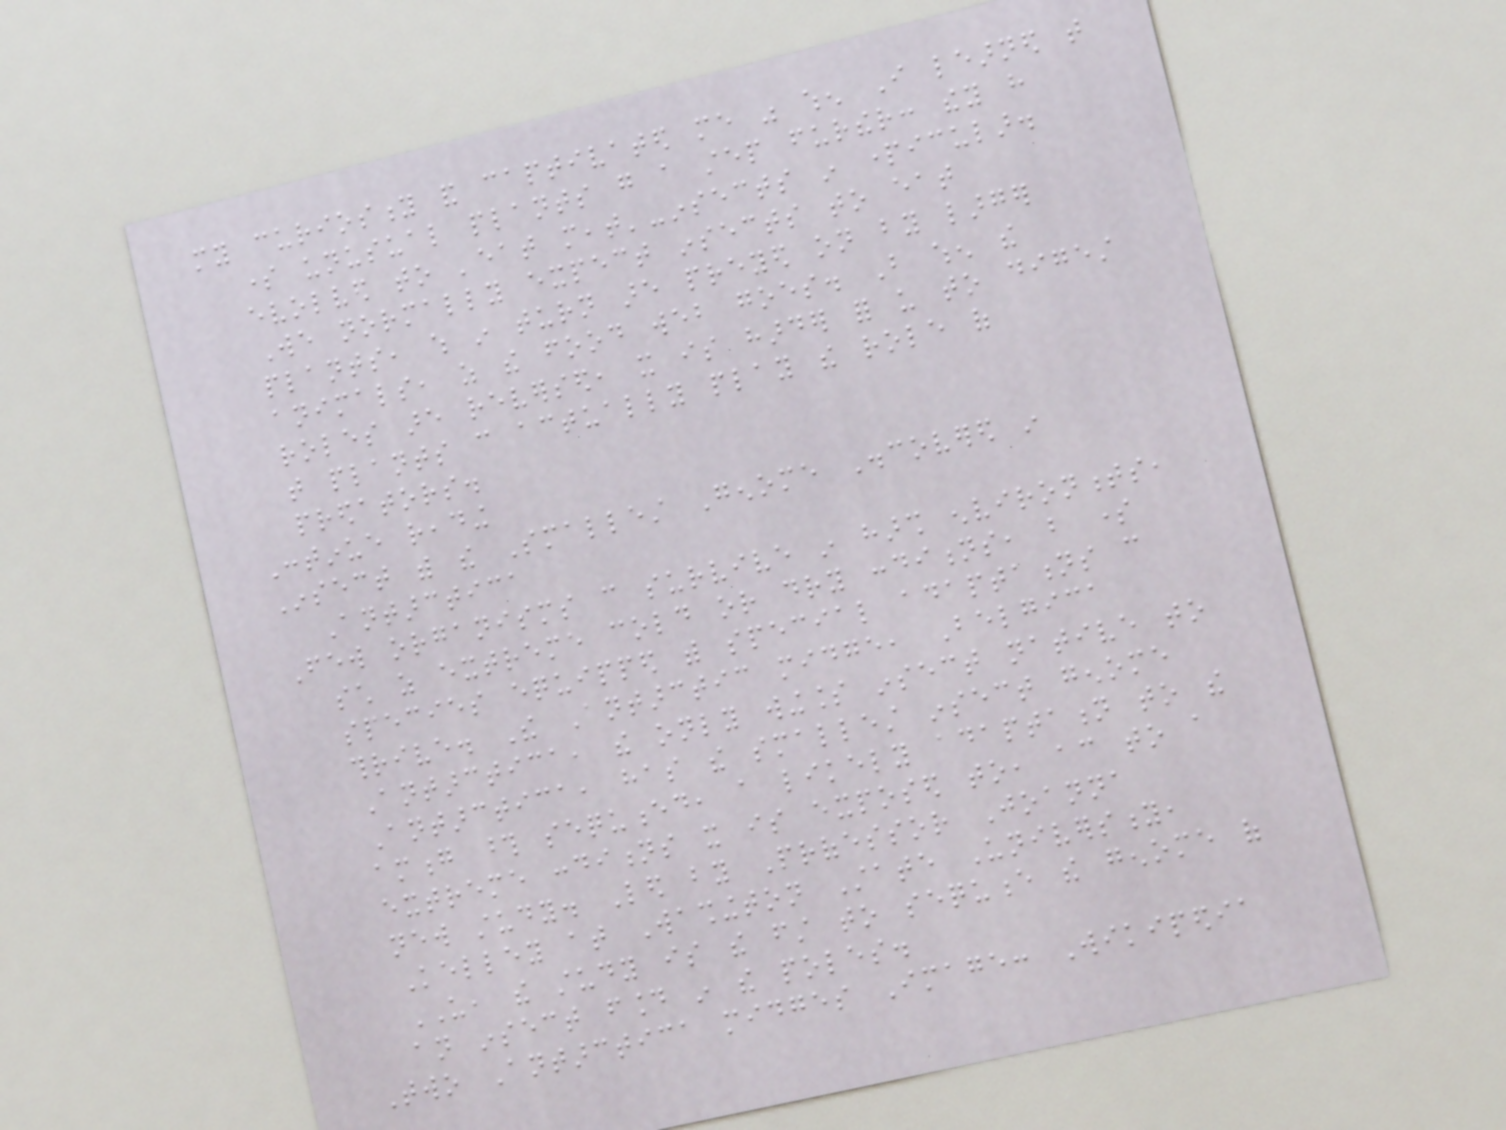my curiosity and captivated me was when I learned that
some unusual plants go a step further: they have
evolved to 'eat meat'-insects in particular.
We normally expect insects to eat
plants, which in turn are preyed on by larger
animals, as the food web goes. But when the
roles are reversed, it is harder for us to digest
that plants can actually play the role of
predators.
Continue reading
Insect with the Smallest Genome Discovered in
Antarctica
Few organisms can survive in harsh environments,
such as extreme cold or dry conditions, but some
species equipped with special adaptations can
thrive. The Antarctic midge, Belgica
Antarctica, the only wingless insect native to
Antarctica, has the smallest insect genome
among those sequenced, a likely adaptation to the
extreme conditions it is exposed to, according to a
new study. Led by Professor Joanna
Kelley at Washington State University,
US, the study is the first to sequence the genome of
an insect found in the poles.
Two Antarctica midges Image: Wikipedia
